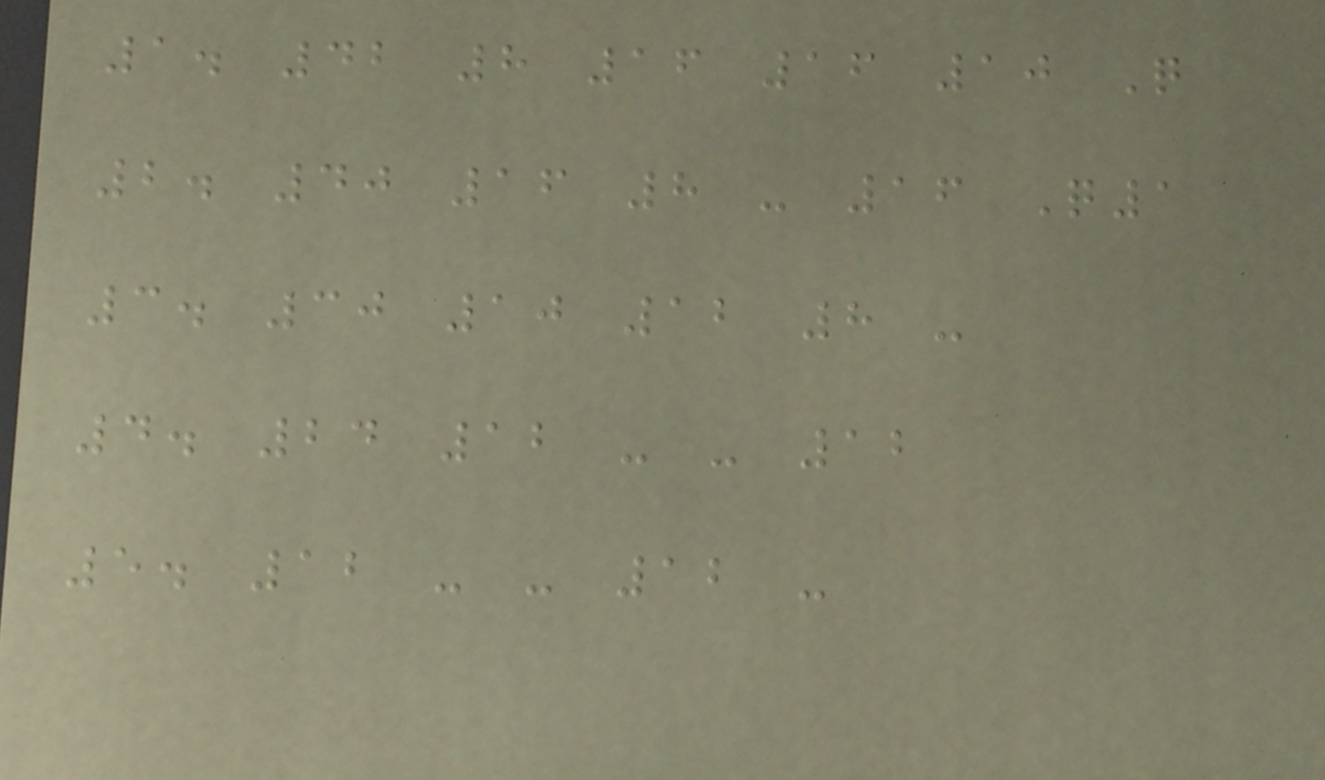1. 42 8 16 16 10 Q
2. 40 16 8 - 16 Q1
3. 30 10 12 8 -
4. 24 12 - - 12
5. 12 - - 12 -
